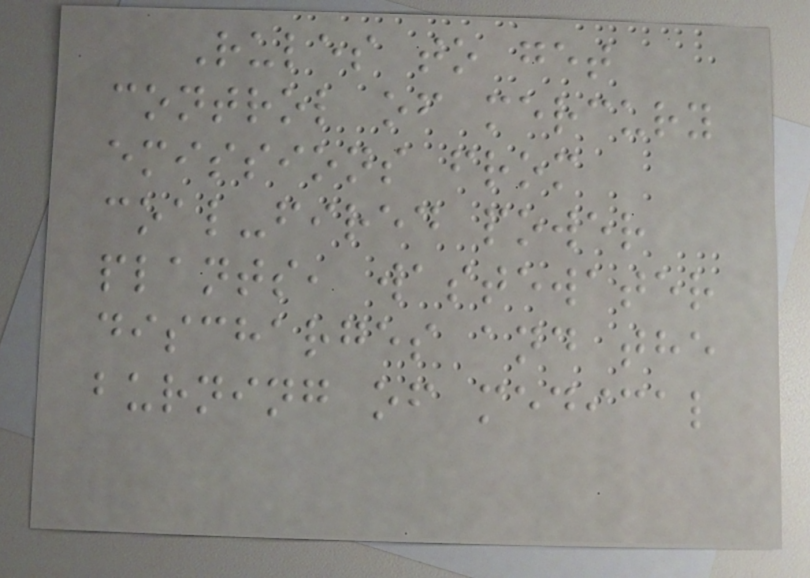Rules to get
control of mercury
emissions from
coal-fired power
plants, wastewater
discharges and the
burning of medical
